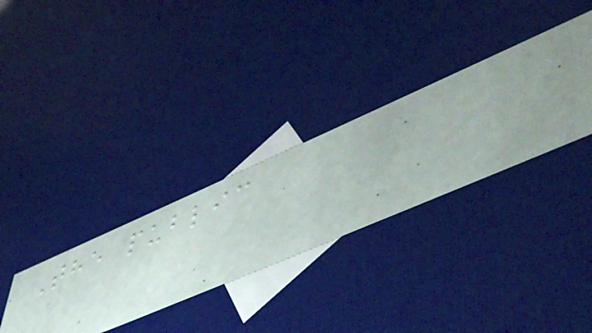The public
